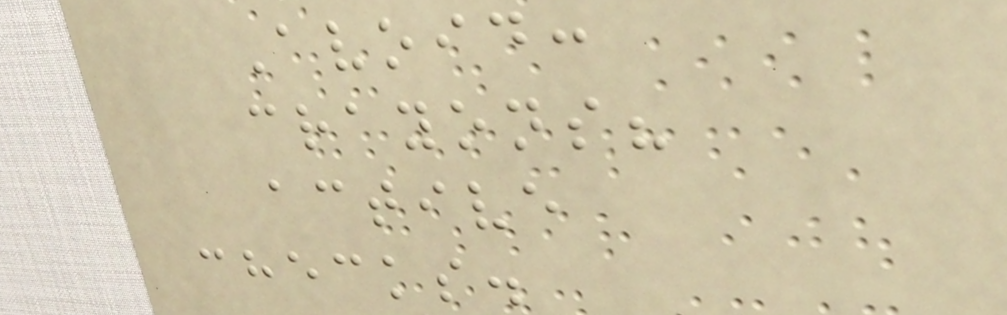Avoid:
crayons?
active
checks.
